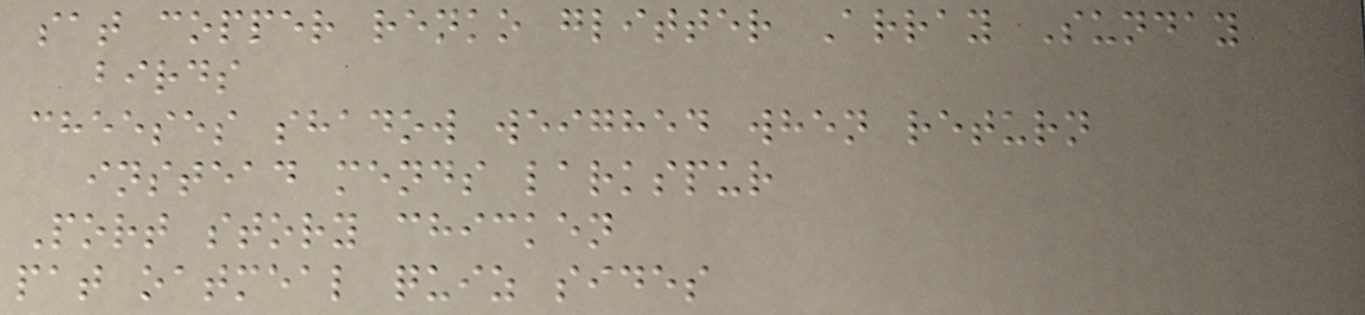sat copper renko glitter Array Sunday
birds
cheeses shadow weighed when return
instead mends larkspur
Port story chicken
pat oatmeal quiz sides
